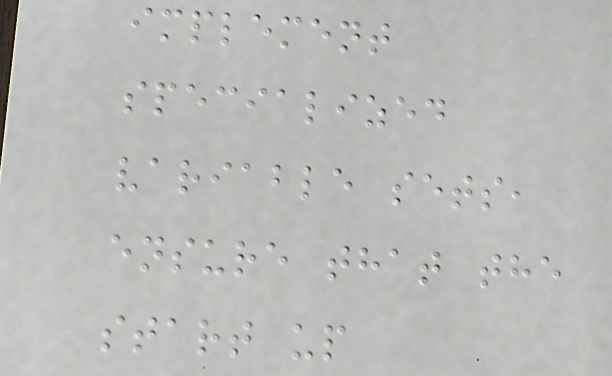implement
specialized
variable sets,
ensure that the
start up
